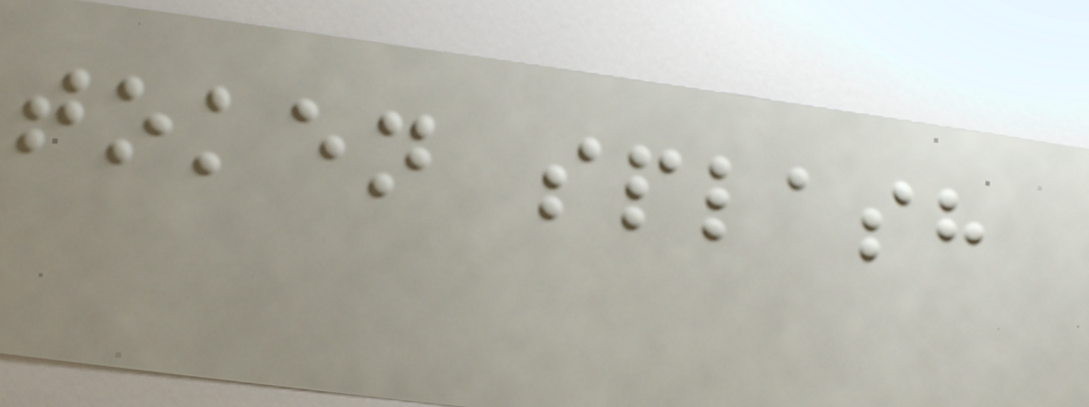token splash
